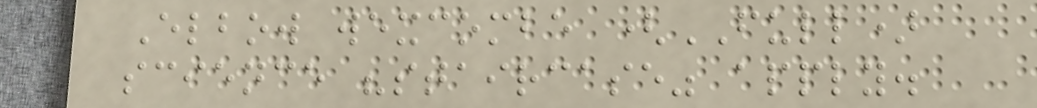Elbow wexcombe (FULL)
science "staircase" apply.
